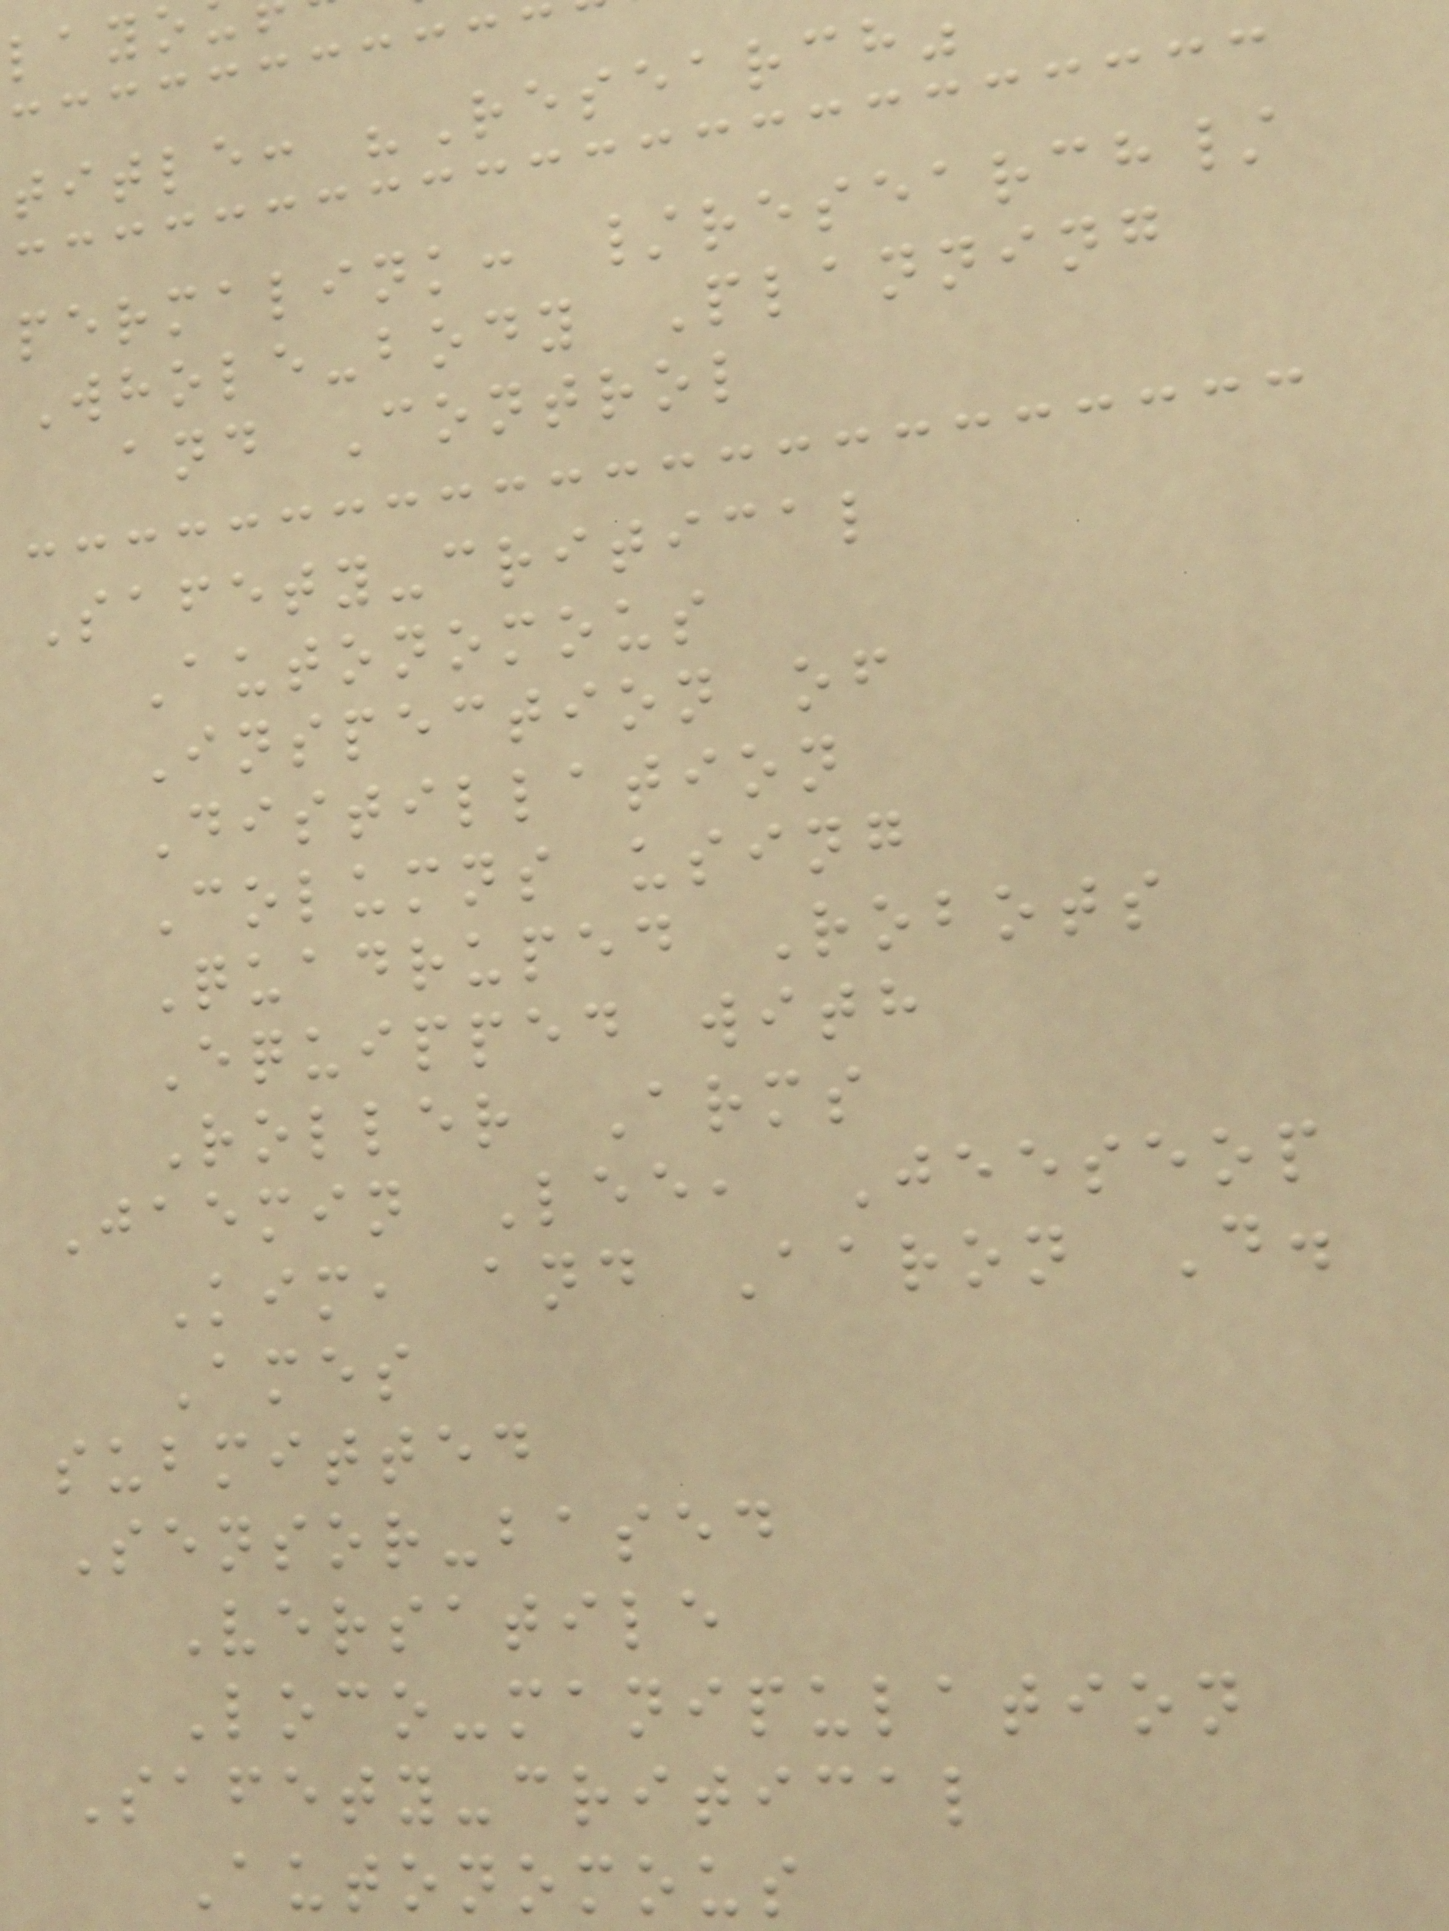layo
title: "Research"
permalink: /research/
Whole-body Planning
and Control
Safety-critical
Autonomous
Inspection of
Distillation
Columns using
Quadruped Robots
Equipped with
Roller Arms
Jaemin Lee, Jeeseop
Kim, and Aaron D.
Ames
submitted
Sensor-based
Versatile
Loco-manipulation
Safety-critical
Autonomous
